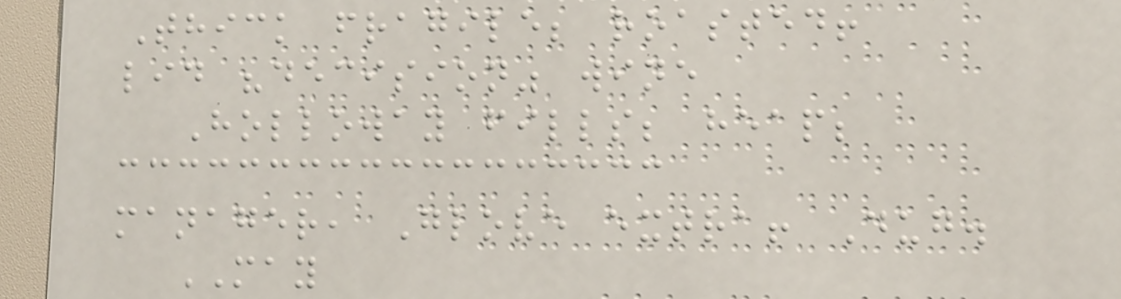Thick fragile; roasted!
lid "decision" wine
Holloway fills; heap;
manager, Glove extra! Dug.
MAY
